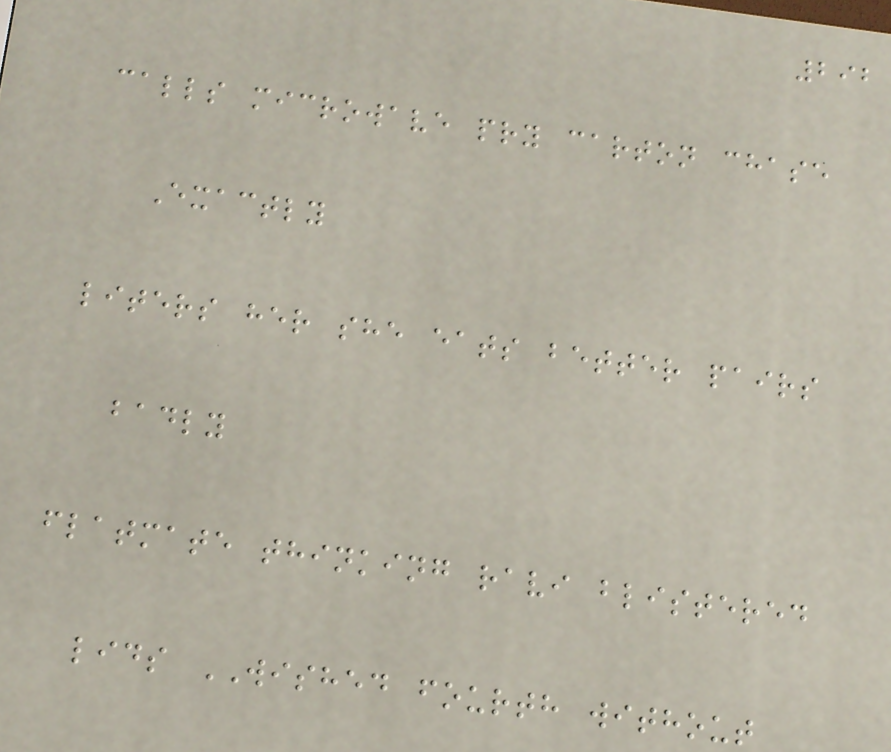292
calls microwave pry carton chase
Exactly
liters her she eats better pairs
badly
flatmate thinking ravi blistered
lids WISHED fourth without
